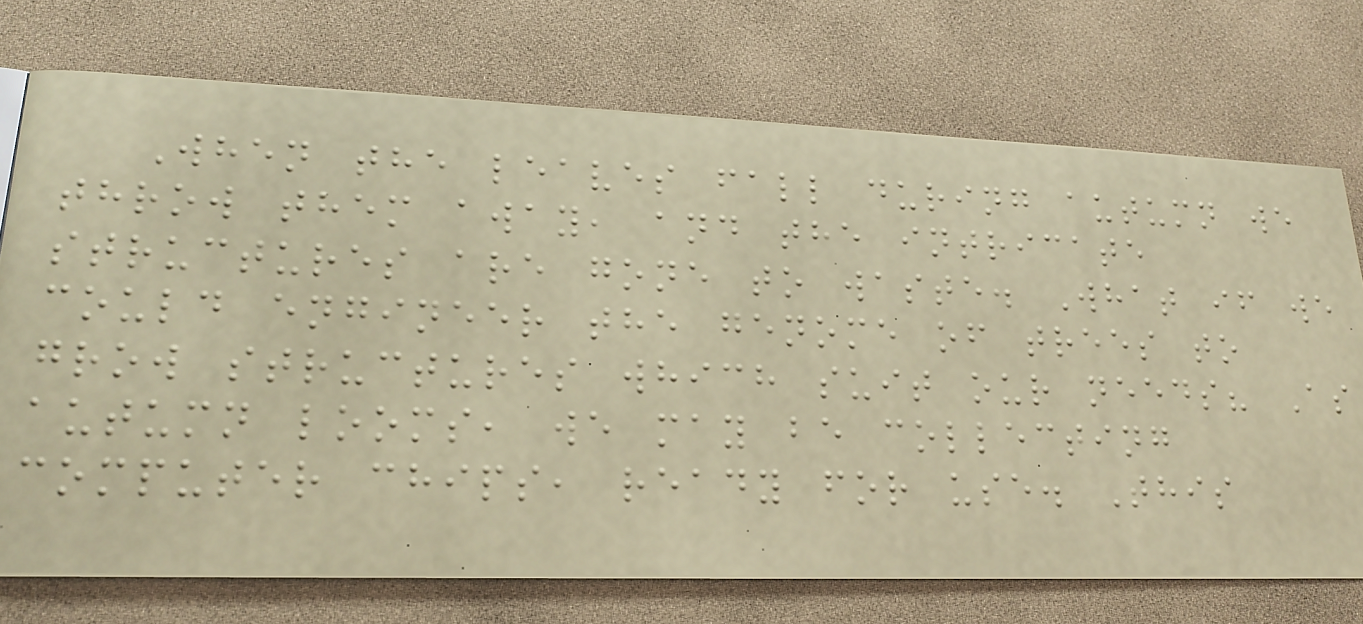When the leaves fall during autumn we
throw them away, and the intricate
structures are gone to waste. What if we
could engineer the genome of trees to
grow structures which suit our needs? As
autumn looms, we may be collecting
computer chips, ready for use. This
